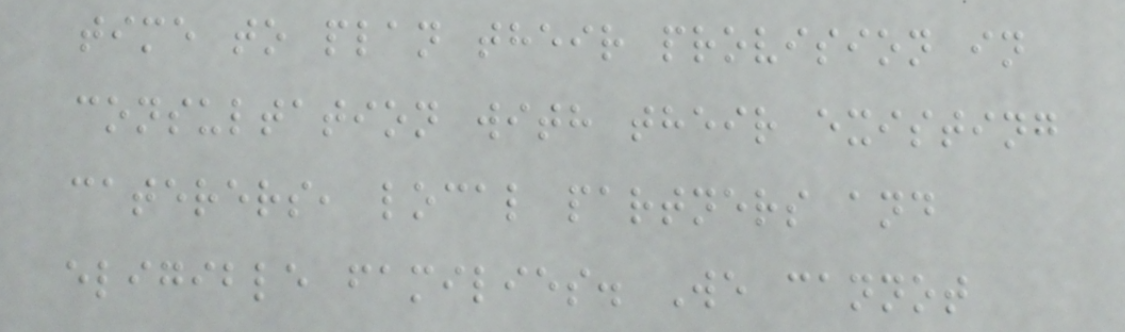time to plan their provision in
consultation with their existing
caterers, local partners and
eligible families. We cannot
